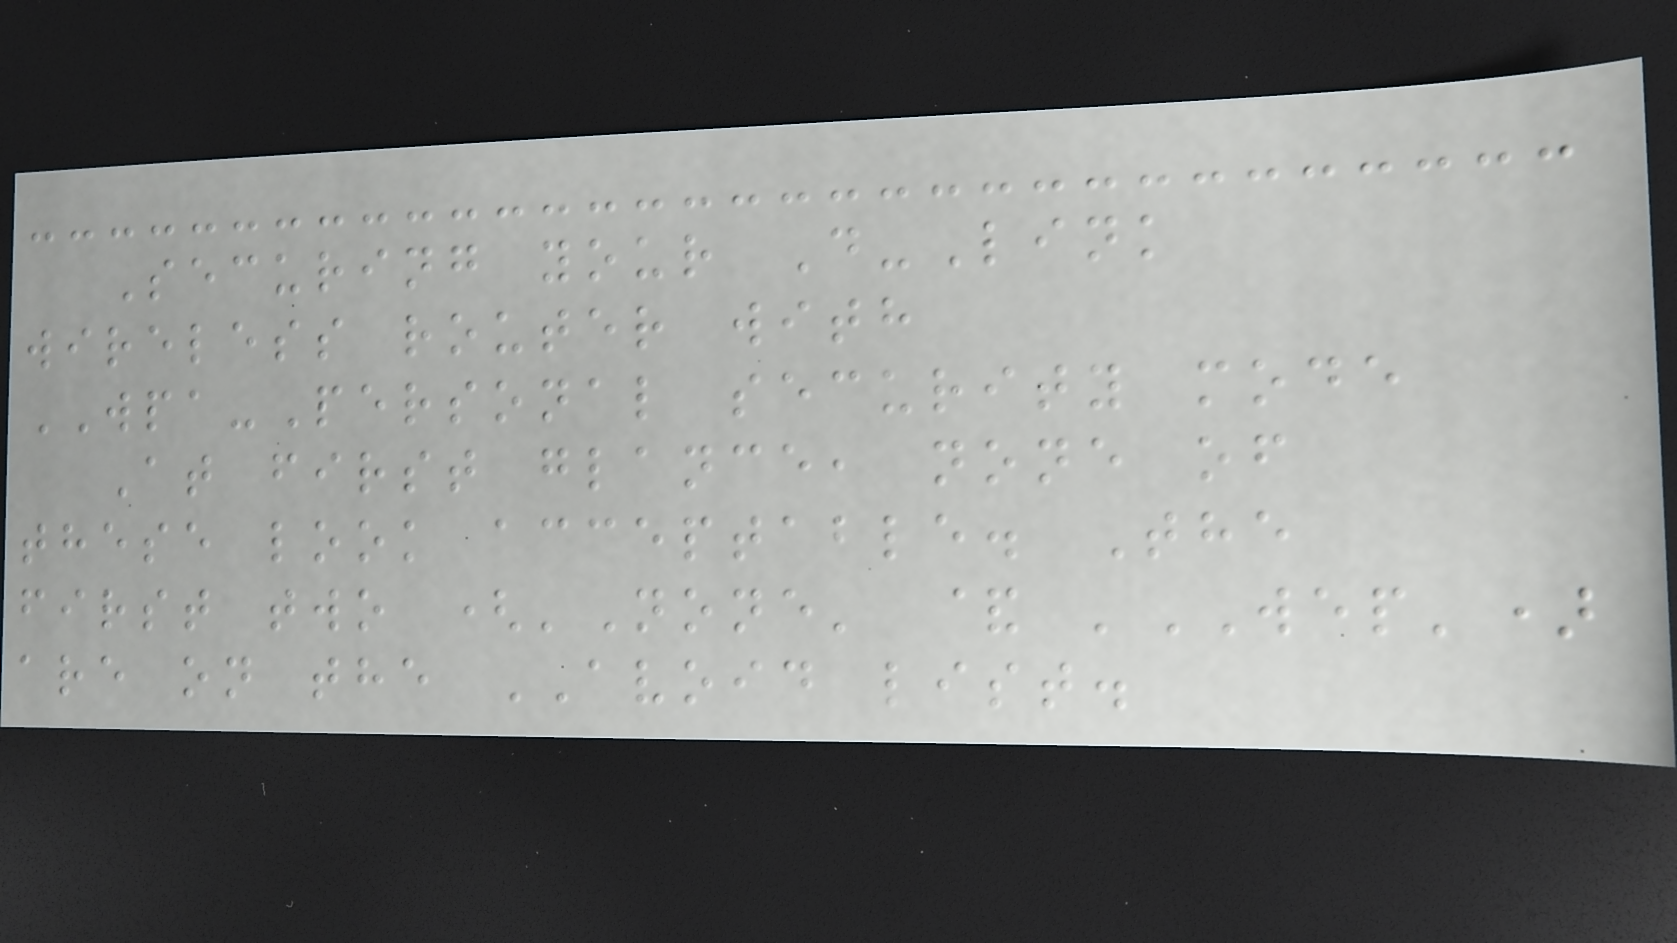Securing your D-Link
wireless router with
WPA-Personal security mode
At first glance, none of
these look acceptable. The
first two ('None' & 'WEP')
are on the AVOID list.
